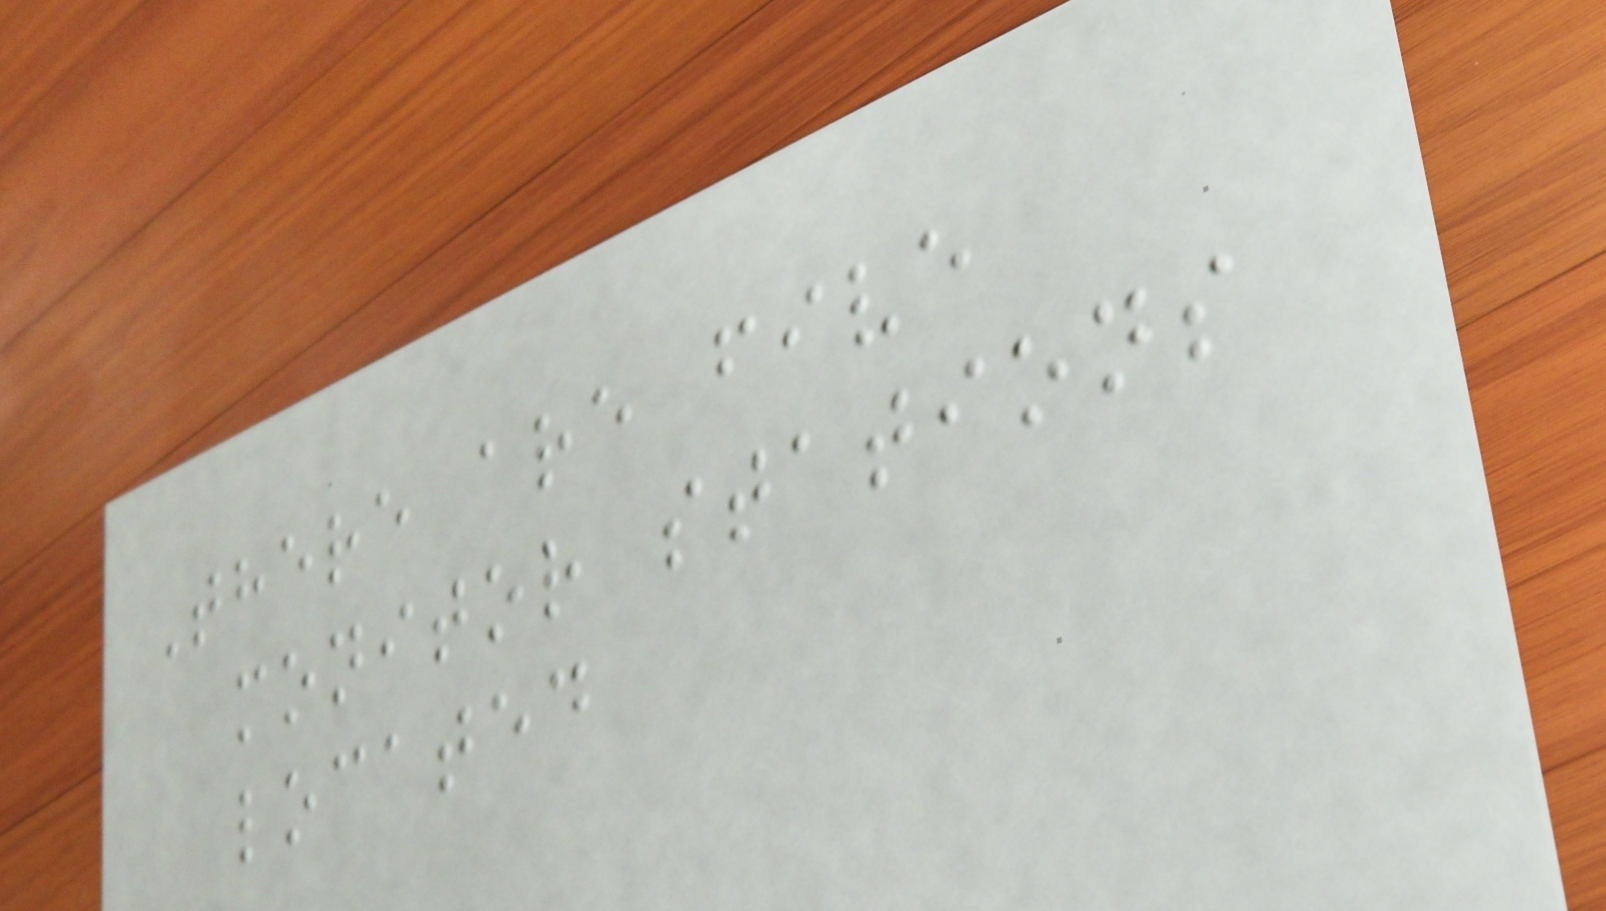There are five
monitor stations
located
